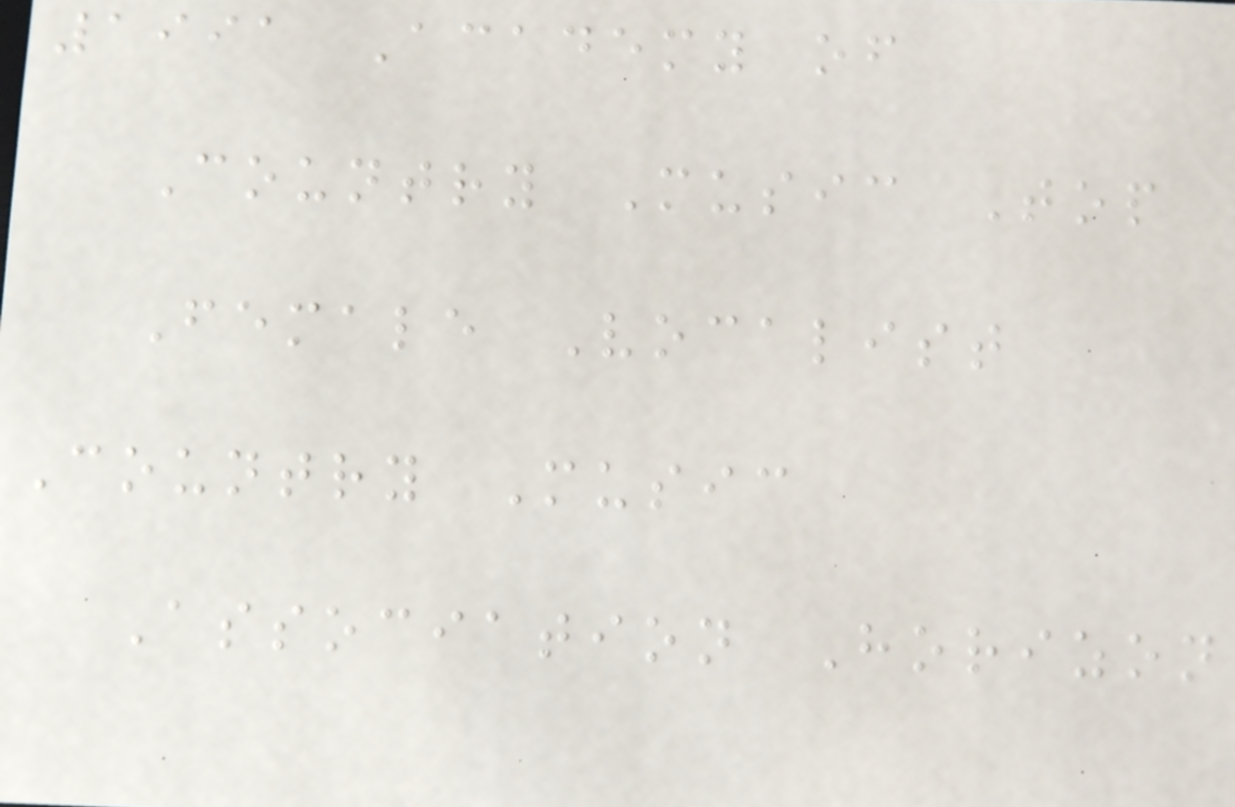1991 Academy of
Country Music Top
Female Vocalist
Country Music
Association Horizon
